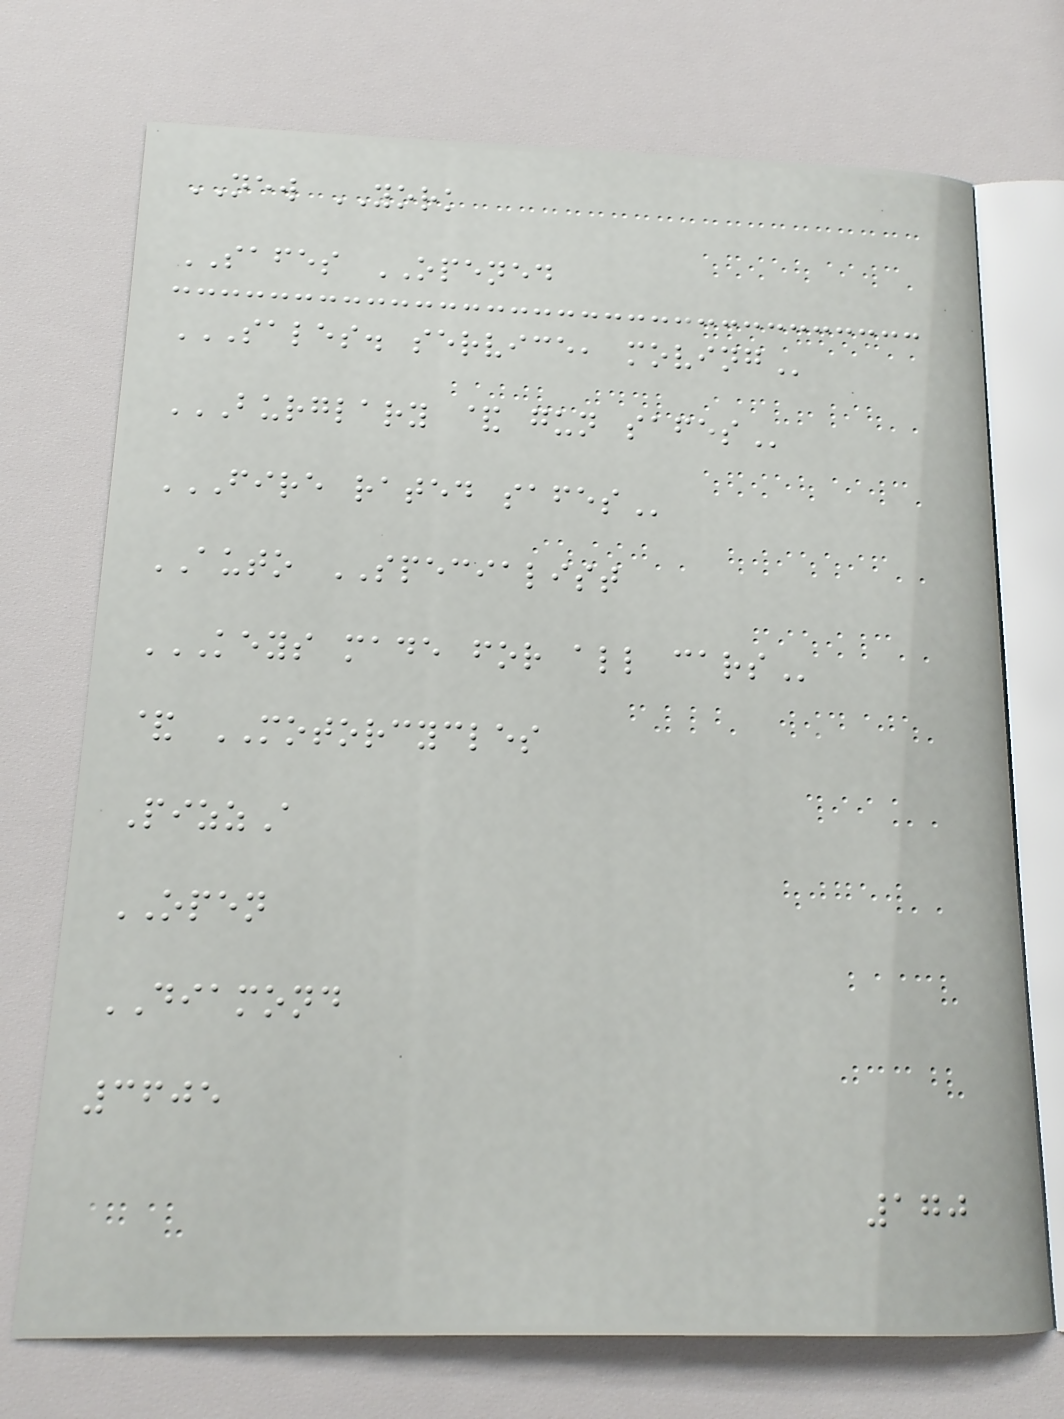NEW YORK
SAFES OPENED
SALES. SERVICE, MOVING
BURGLARY & GUN SAFES
FIRE RATED SAFES
AUTO SPECIALIST
KEYS MADE FOR ALL CARS
& MOTORCYCLES
PizzA
OPEN
DIAMOND
3605
170
